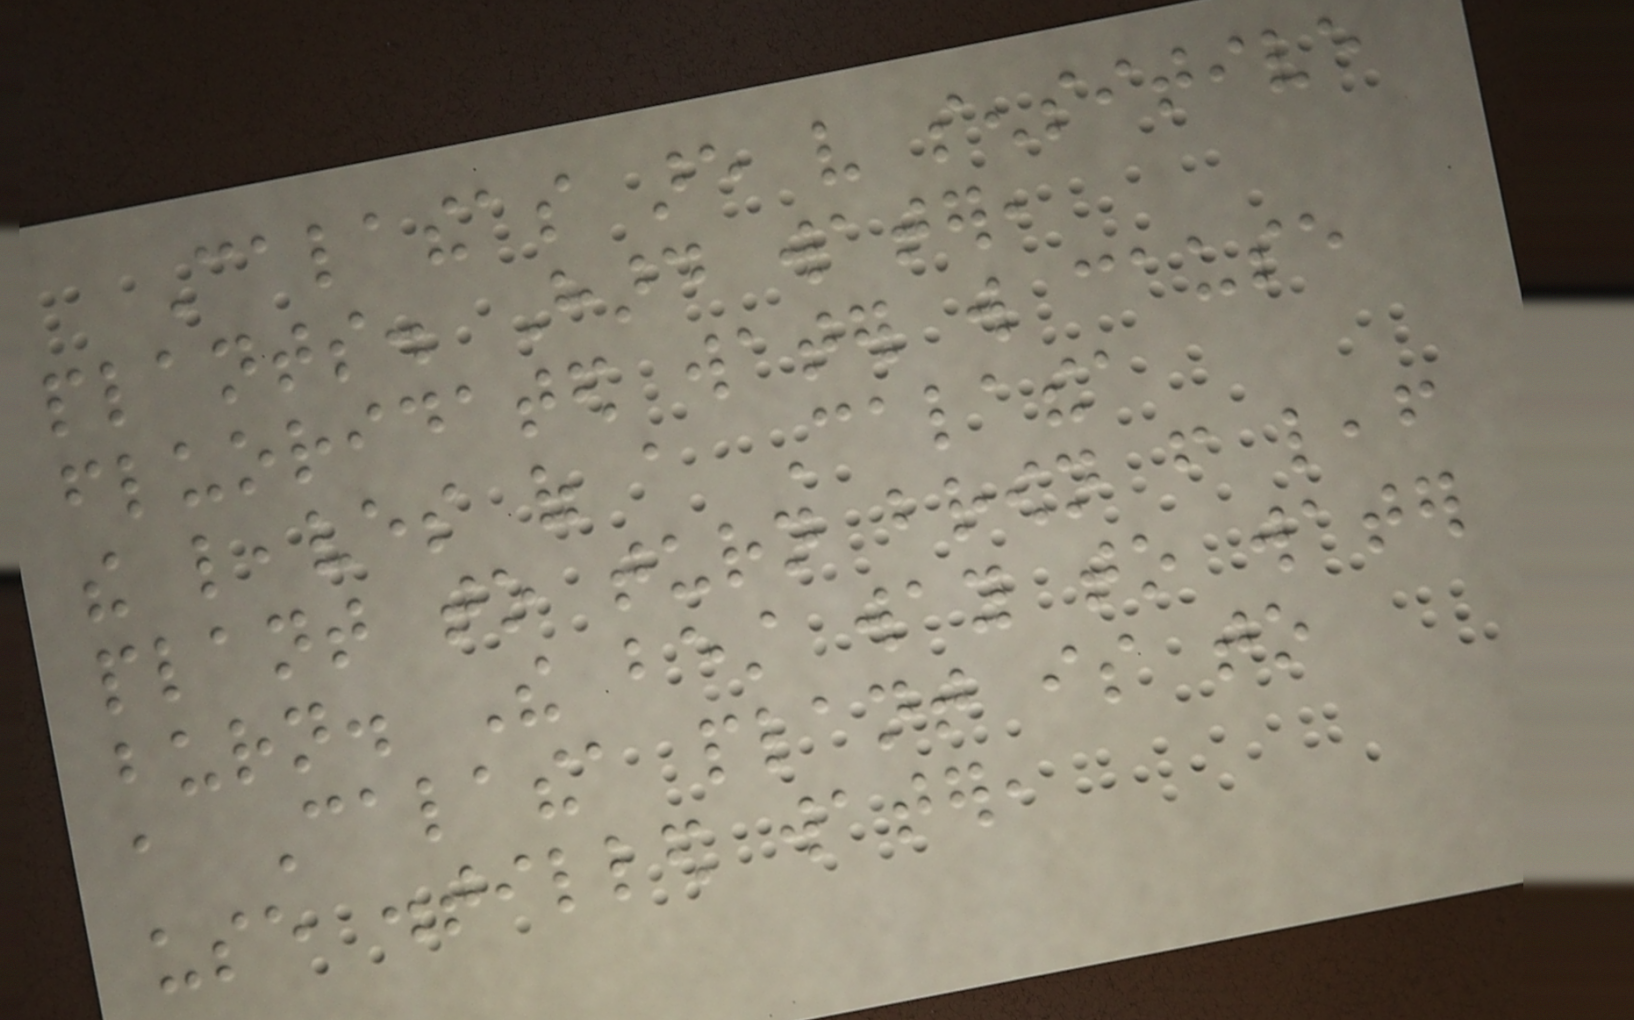Calatheas are very sensitive
plants. Hard water,
fluoridated water will cause
the leaves of a Calathea
plant to turn brown from leaf
burn. The best way to water
a Calathea plant is to
use distilled water,
